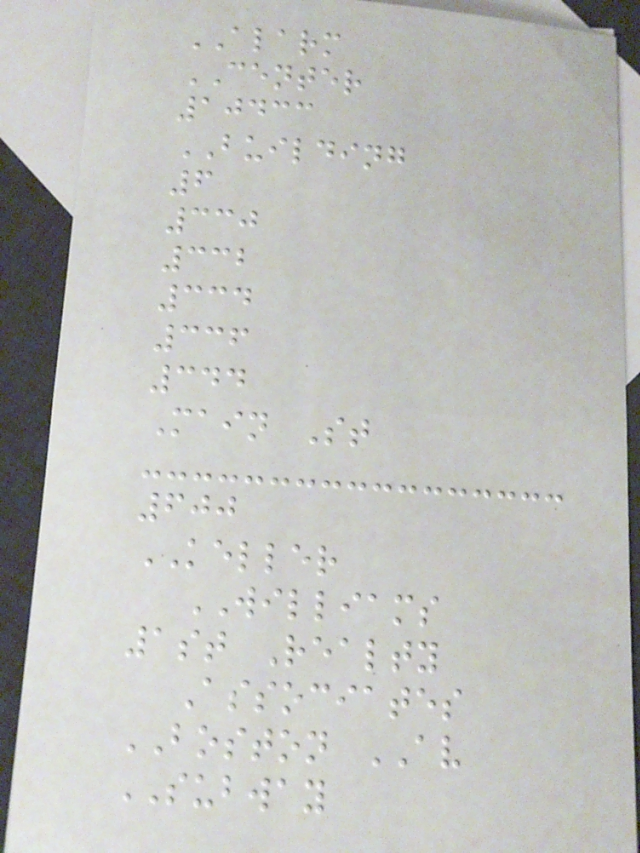ALARM
CENTER
10433
BUILDING
6
330
332
334
336
344
Main St
600
KELLER
WILLIAMS
1st Realty
Associates
BOSTON AV
SUBWAY
